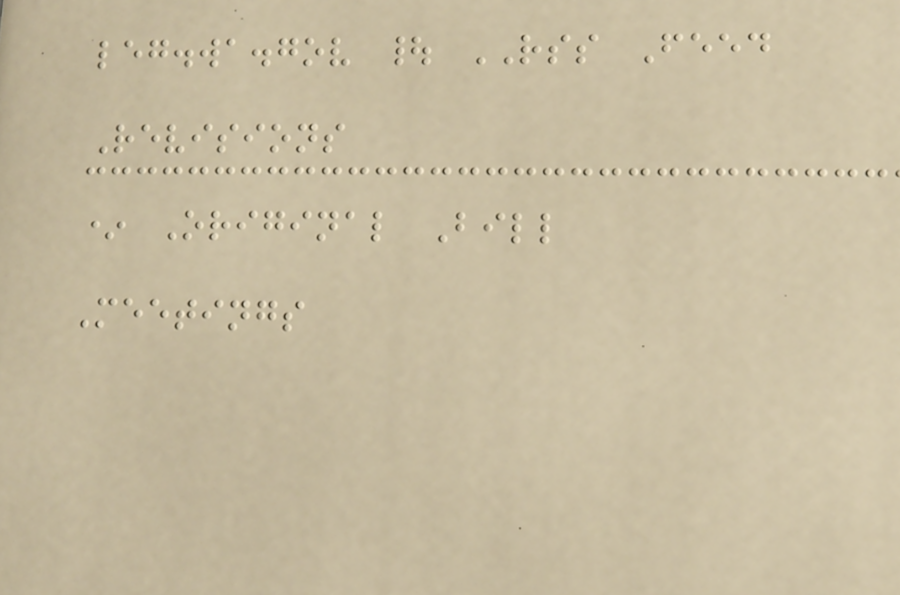leg.wa.gov | RSS Feed
Revisions
* Original Bill
Meetings
